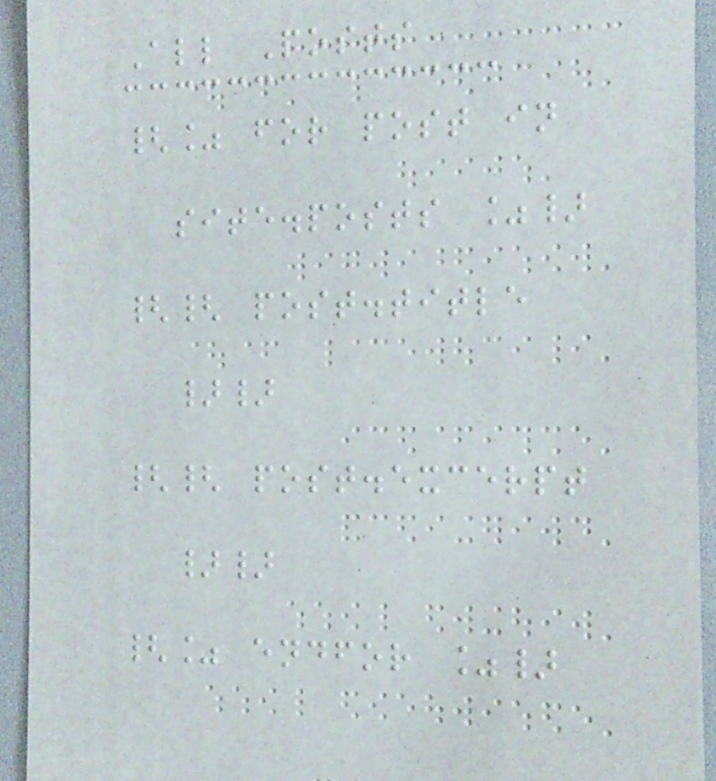All Posts
{% for post in
site.posts %}
{{ post.title
}}
{{ post.excerpt
}}
{% endfor %}
